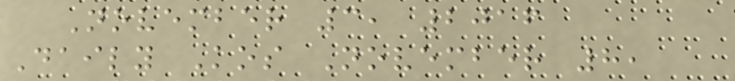November 3, 2016
Daily Kos November 8,
